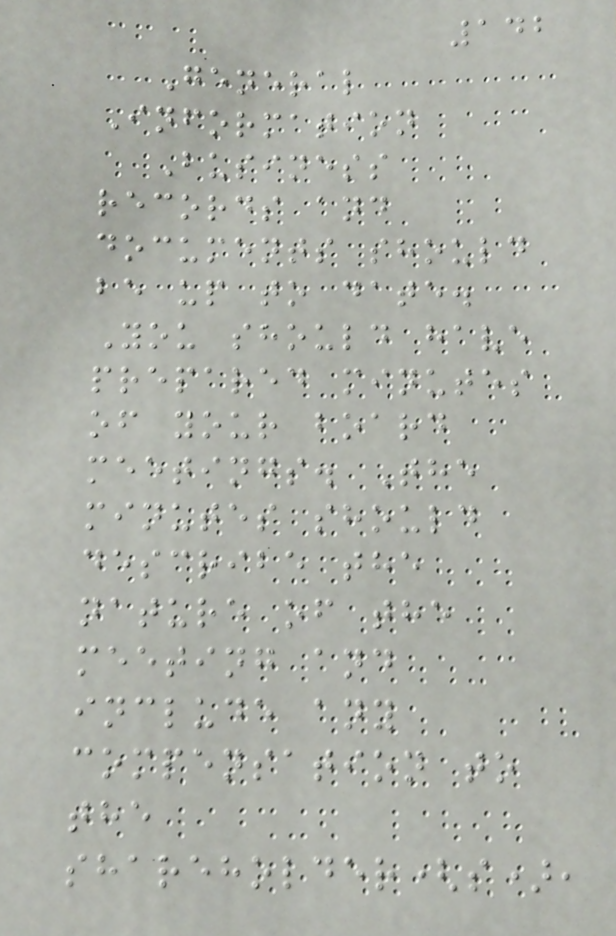142
General
Information
Business
records and
documents should
be up to date.
You should have
prepared minutes
of your board
meetings. The
minutes should
describe the
nature of the
meeting and
include any
compensation to
the
shareholder(s),
